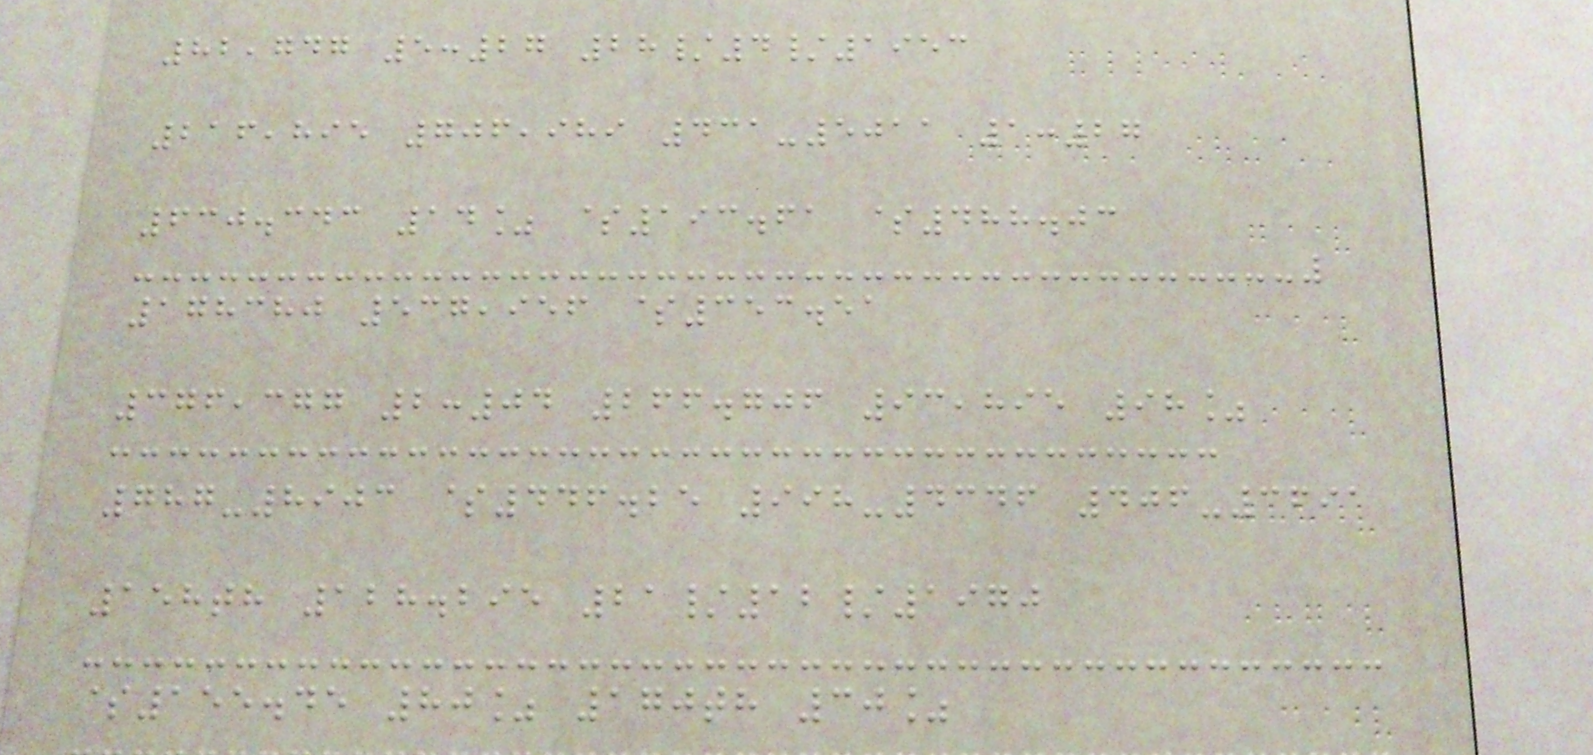82,747 5:27 28/4/1953
216,895 706,989 431-5011 1:27
630.343 14% $193.61 $488.03
178380 537,956 $353.51
376,377 2:04 266.706 93,895 98%
787-8903 $446.25 998-4346 406-3691
158th 128.295 21/12/1970
$155.45 80% 170th 30%
